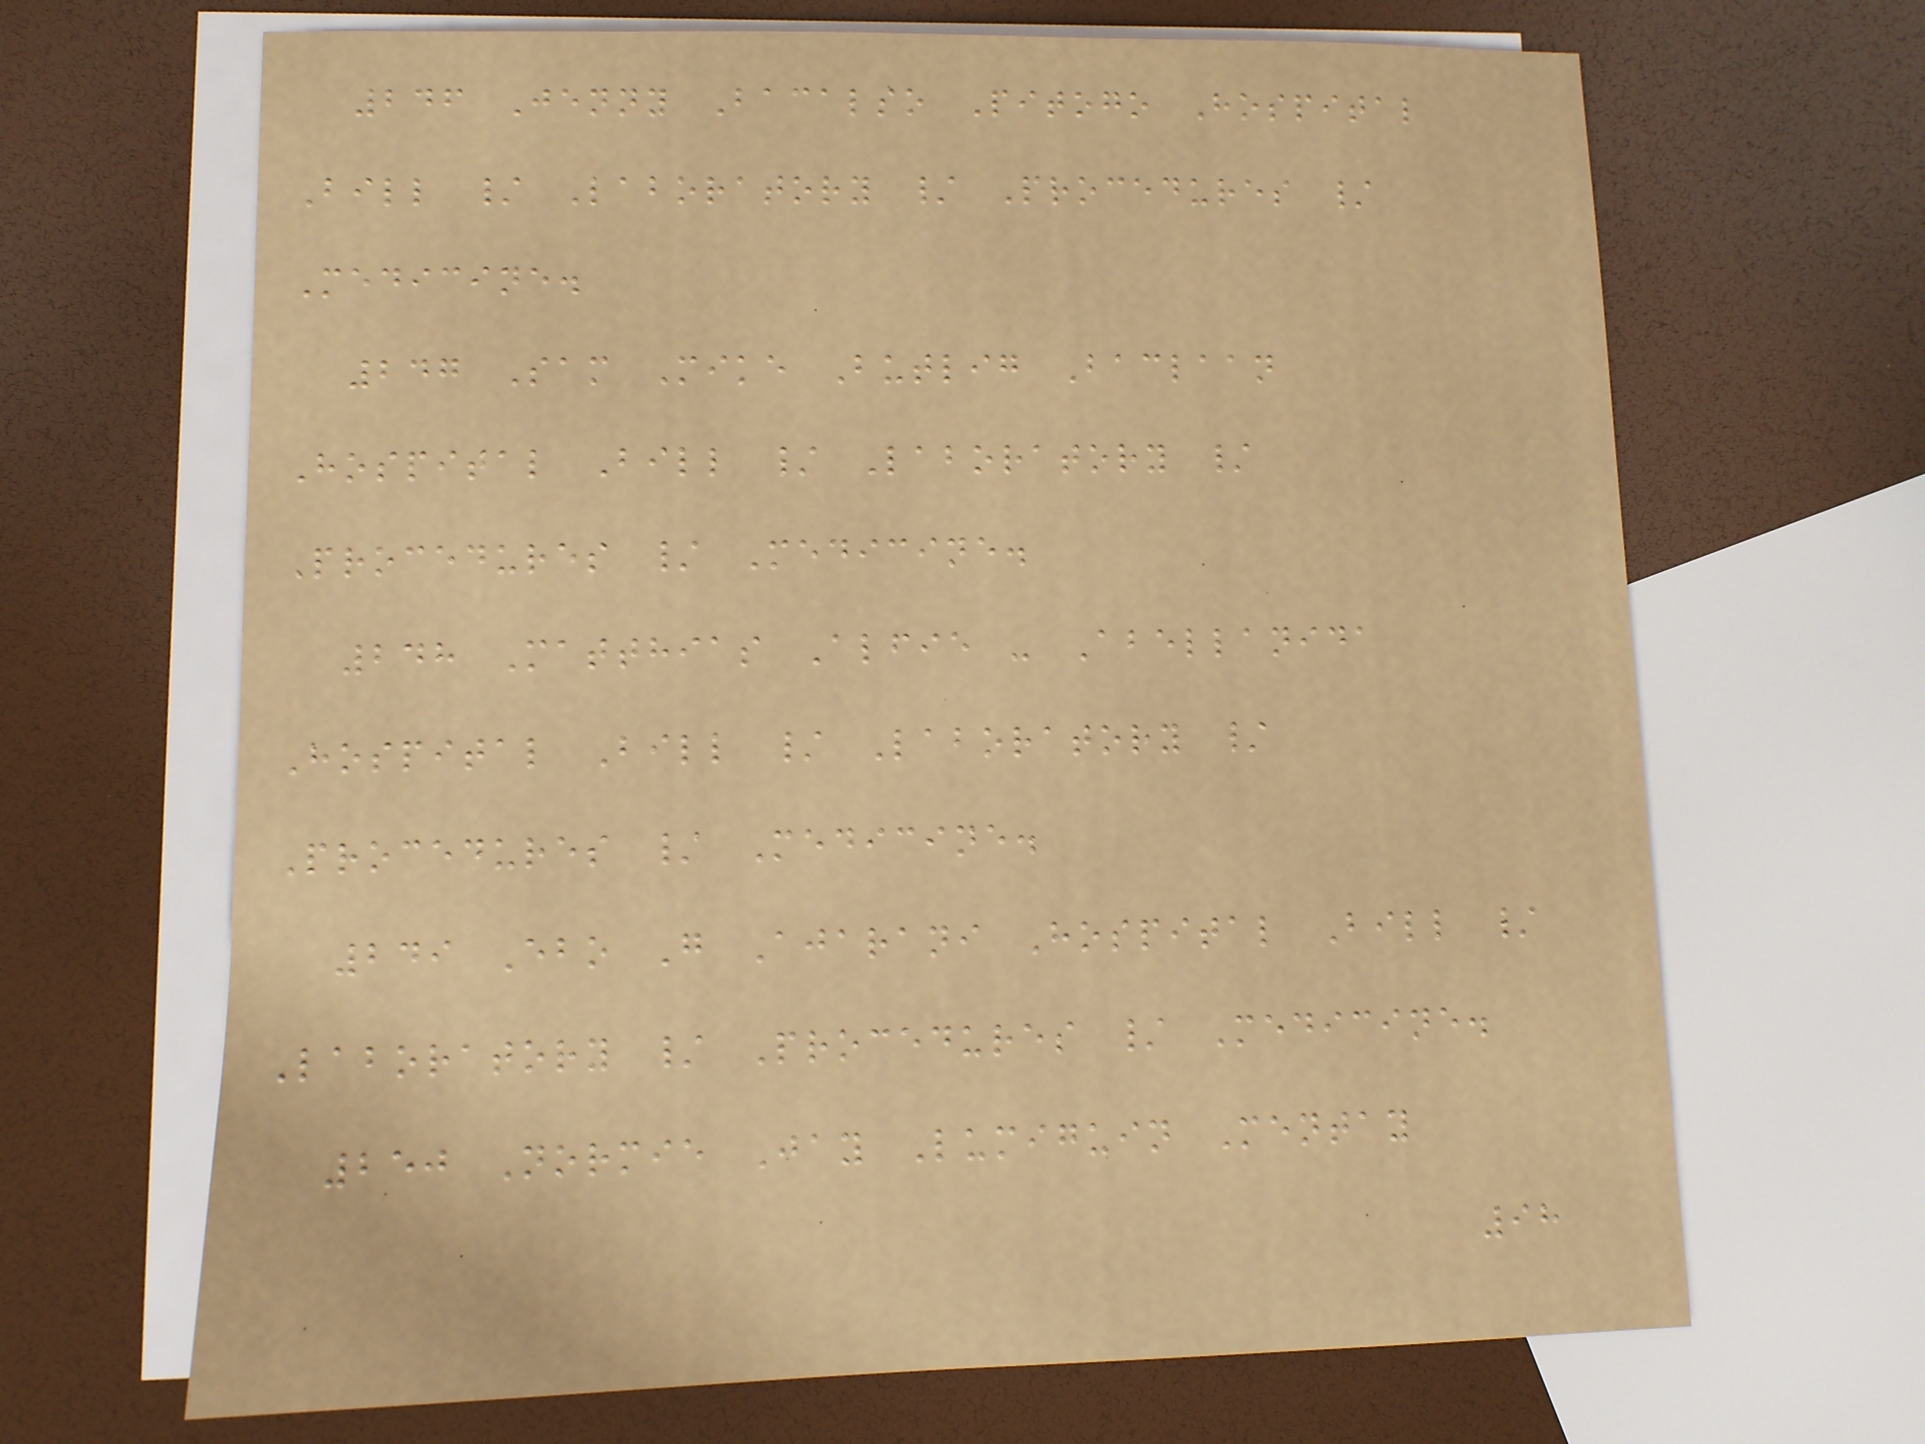246 Jenny Bacalso Pitogo Hospital
Bill / Laboratory / Procedures /
Medicine.
247 Sam Mike Butlig Baclaan
Hospital Bill / Laboratory /
Procedures / Medicine.
248 Matthias Alfie - Abellanida
Hospital Bill / Laboratory /
Procedures / Medicine.
249 Ebo G Ajarani Hospital Bill /
Laboratory / Procedures / Medicine.
250 Normie Jay Lumiguin Mentay
98
